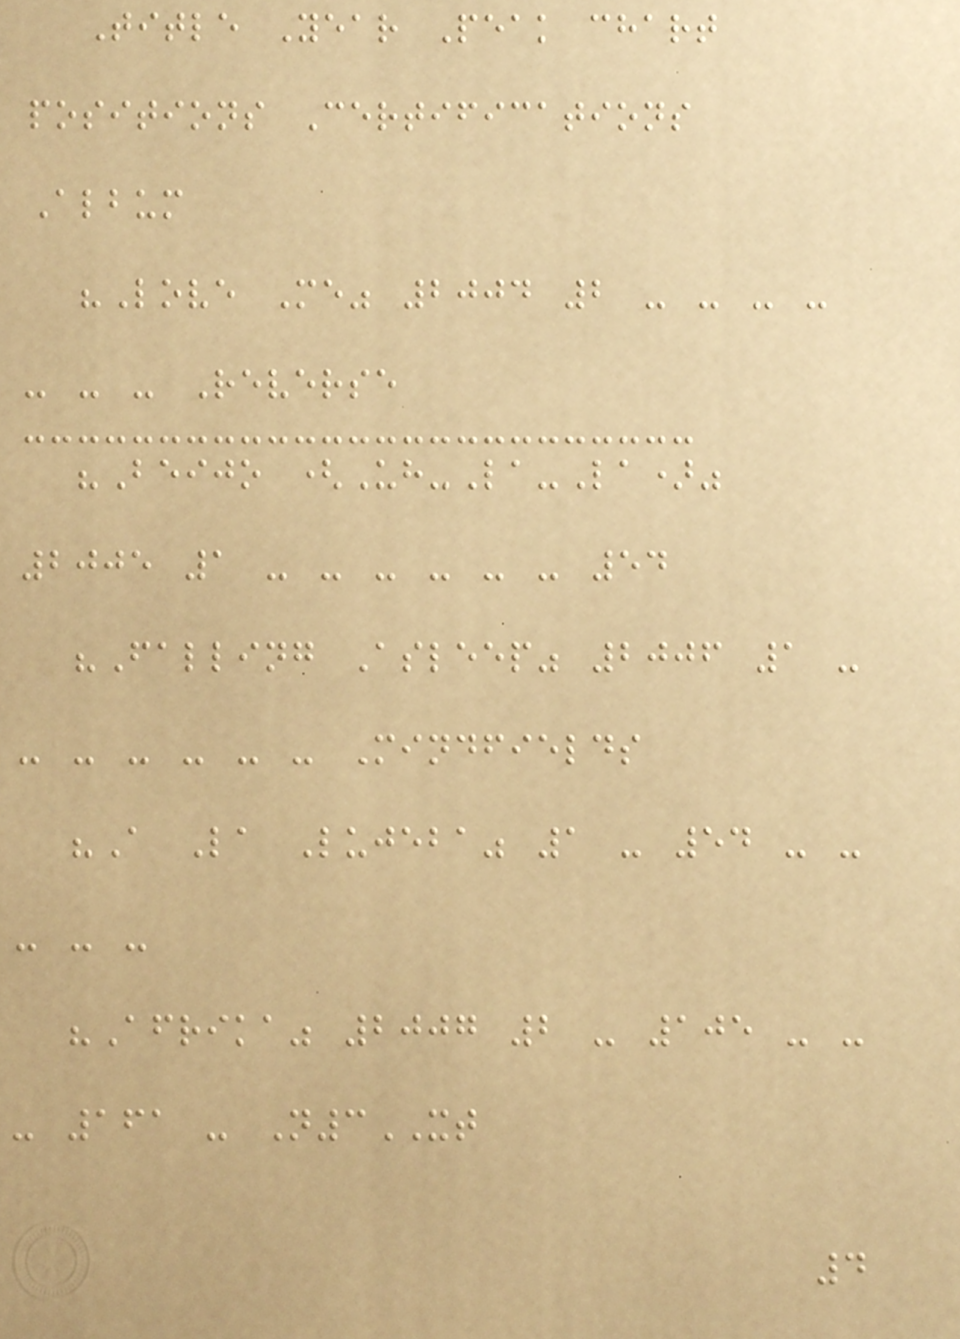Title Year Peak chart
positions Certifications
Album
"Love Me" 2004 2 - - - -
- - - Reverse
"Beijo (Uh-La-La)"
2005 1 - - - - - - 54
"Falling Asleep" 2006 1 -
- - - - - - Mindfields
"A La Lujeba" 1 - 54 - -
- - -
"Afrika" 2007 2 - 105 - -
- 161 - N3XT
4
